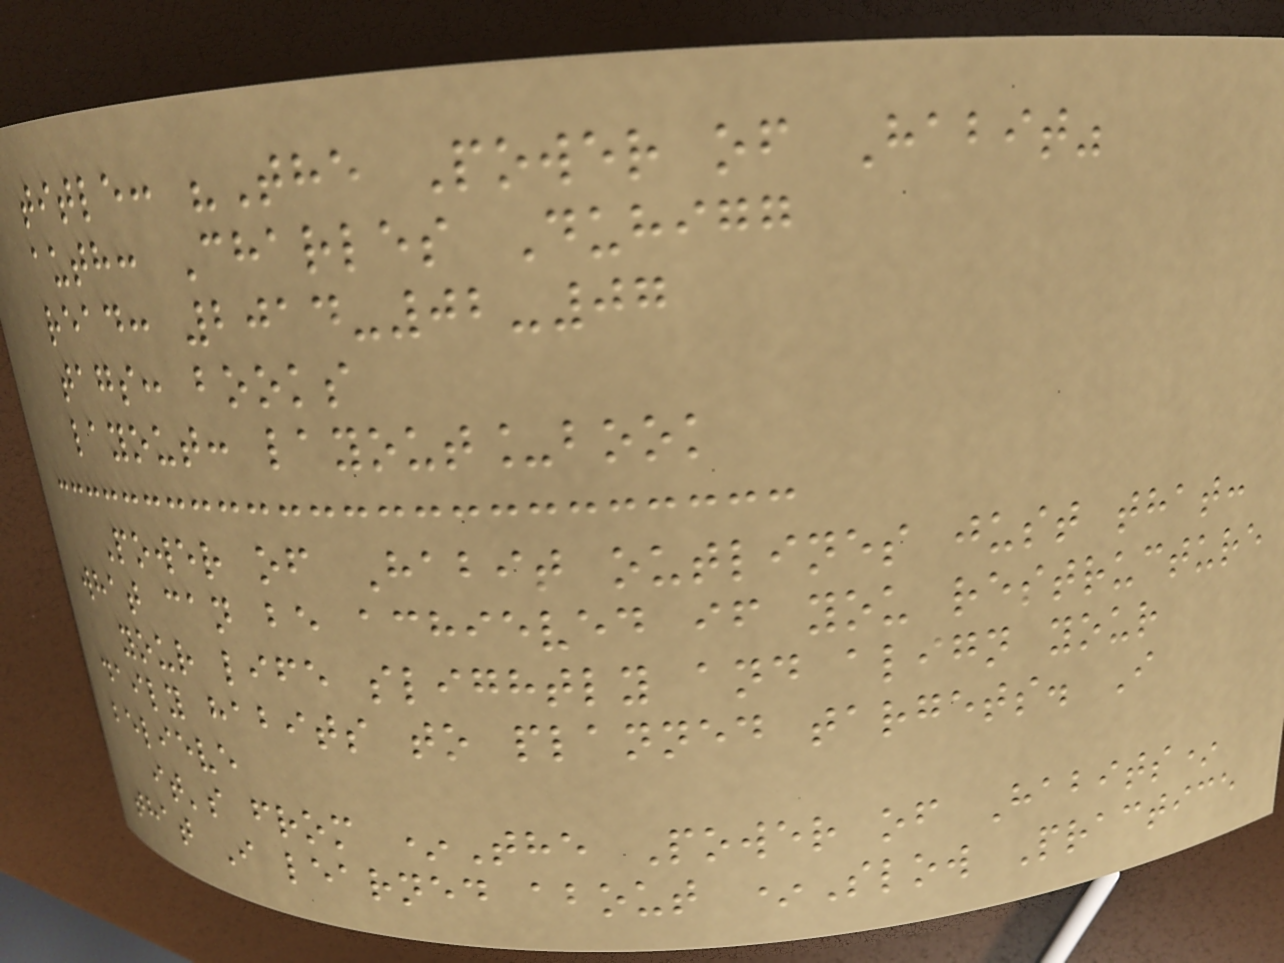title: "The Power of Habit"
auth: Charles Duhigg
read: 2014-02-07
tags: books
layout: layout_book
Power of Habit outlines just that:
what can be achieved if you restructure
your life slightly and align your
daily habits to planned targets. I
believe
it's from *The Power of Habits*
that I learned about *Slow Practice
